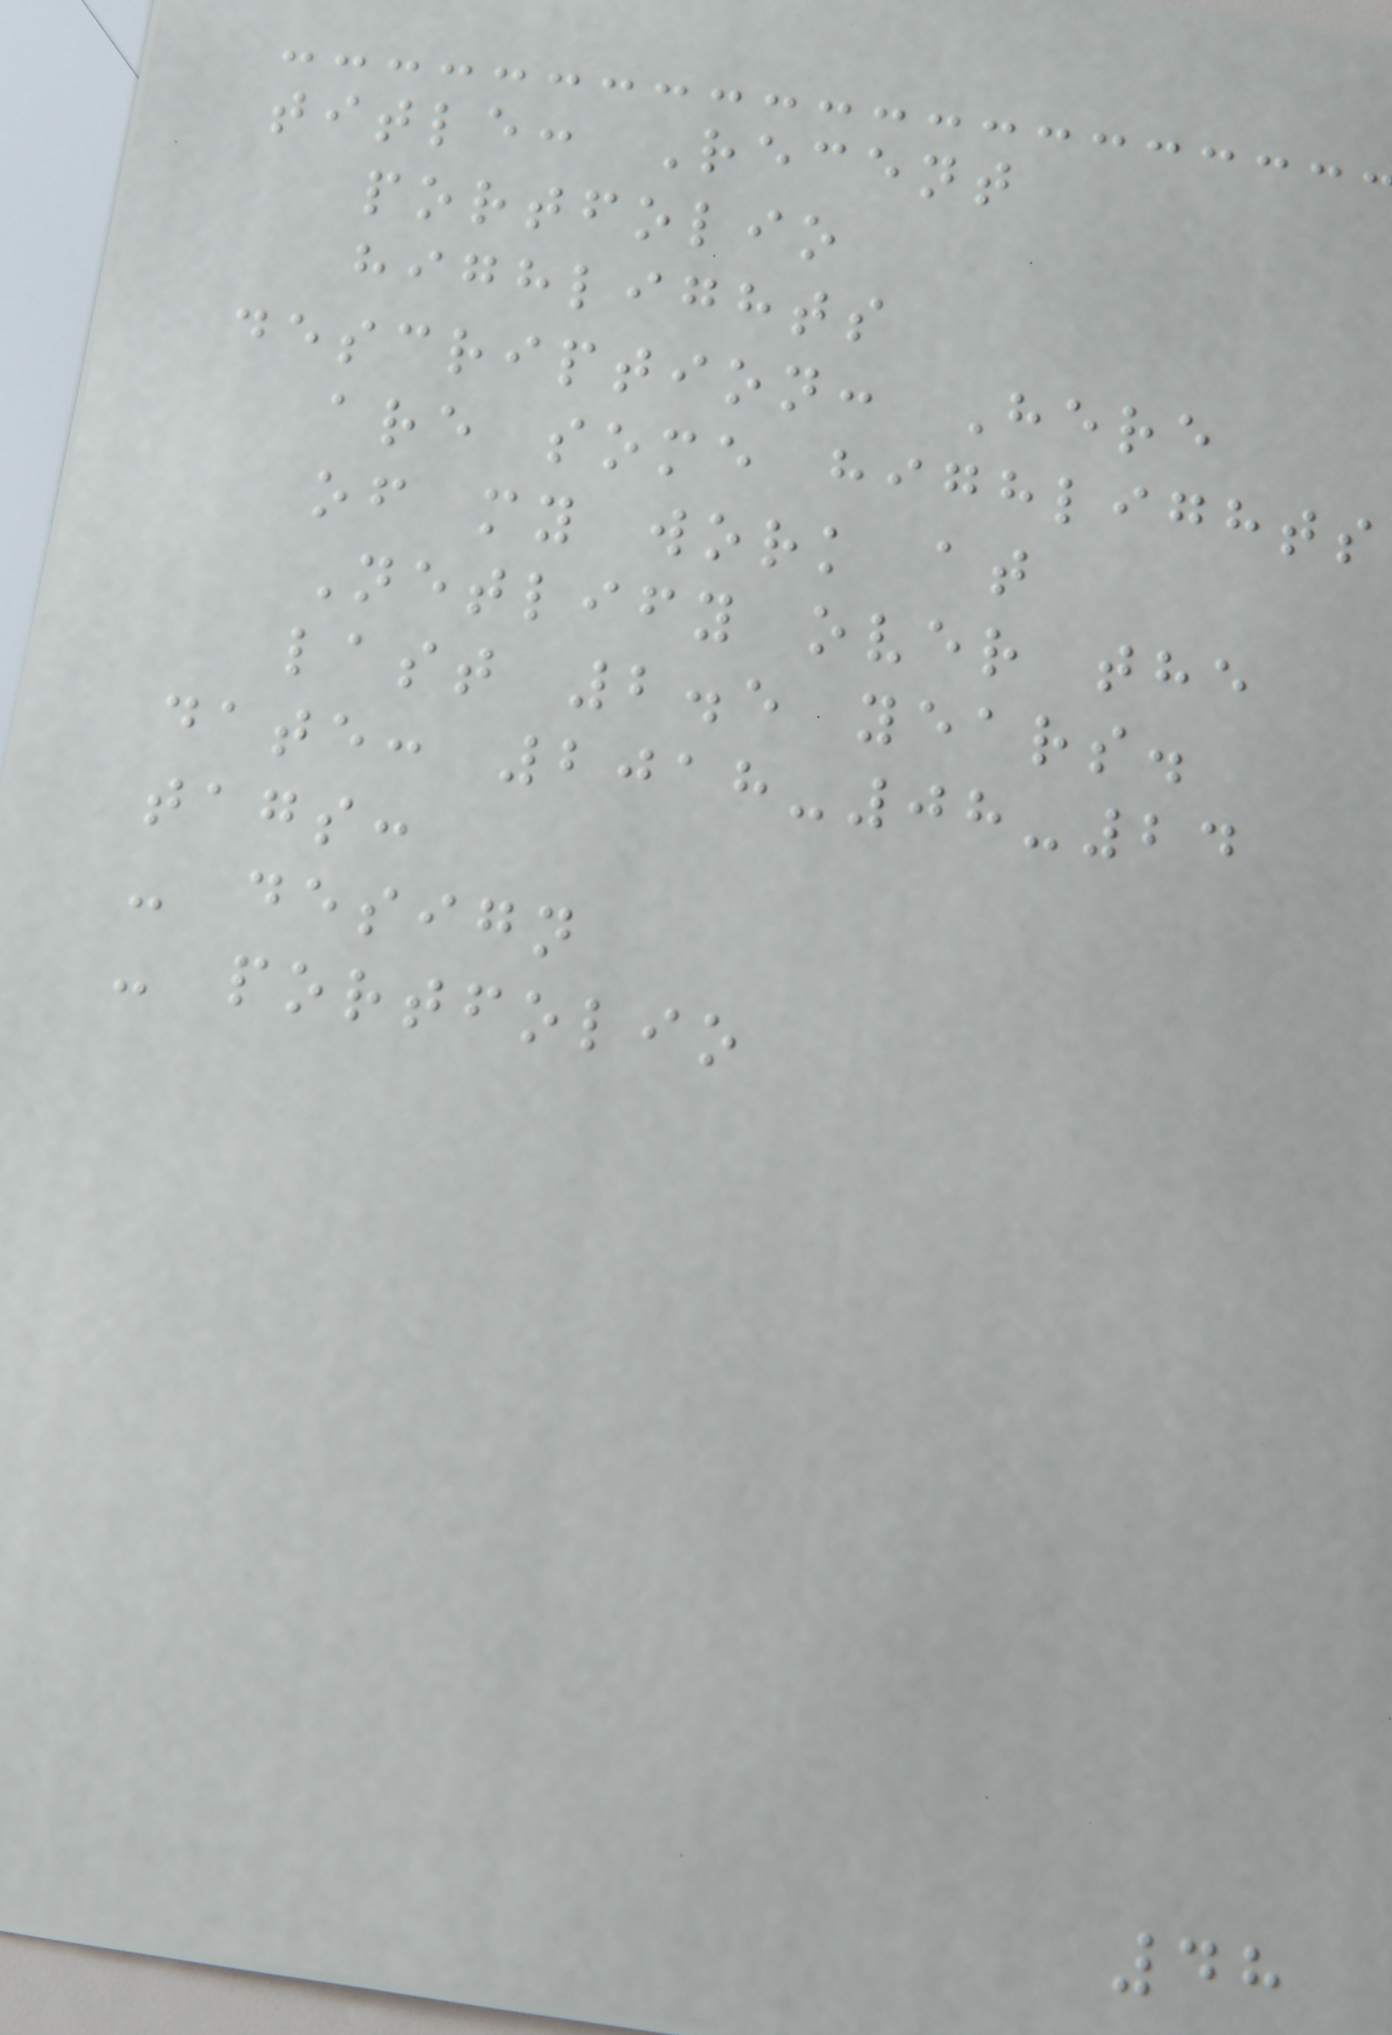title: Recent
portfolio
highlights
description: Here
are some highlights
of my work at
Netlify over the
last 2.5 years.
date: 2018-08-24
tags:
- design
- portfolio
48
